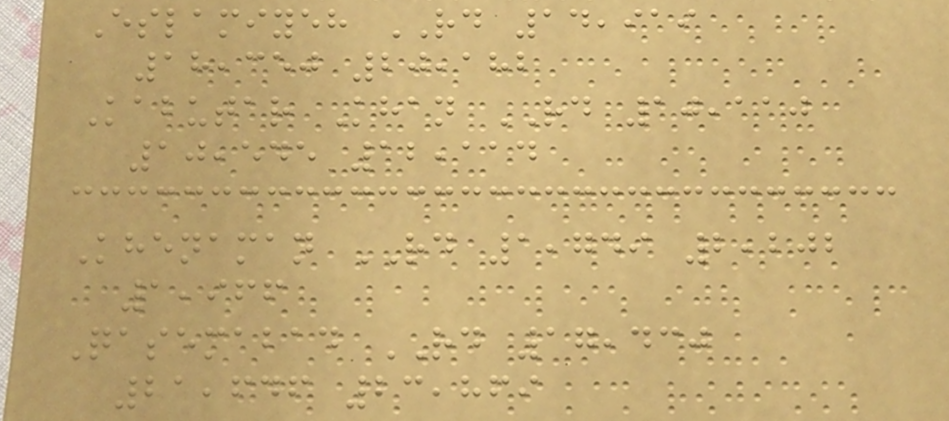Eslamiyeh RD 14,919
18,350 20,182
Kabutar Khan RD 10,110
10,545 12,114
Khenaman RD 1,749 2,202
1,966
Qasemabad RD 17,430
21,646 23,869
